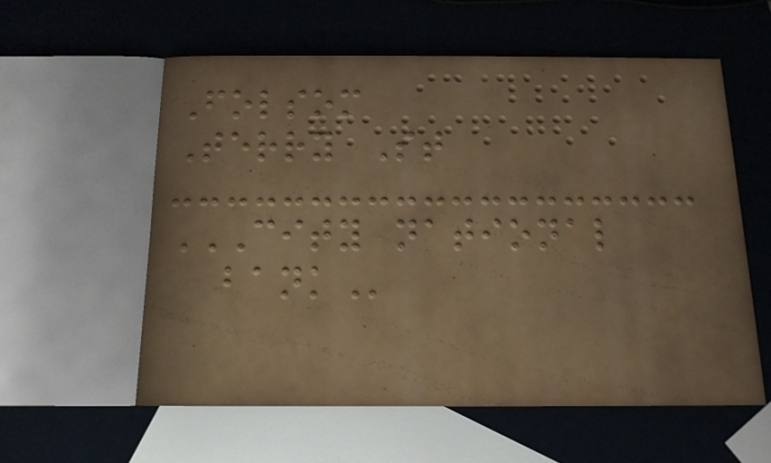Folsom
Terry St
CITY NATIONAL
BANK
